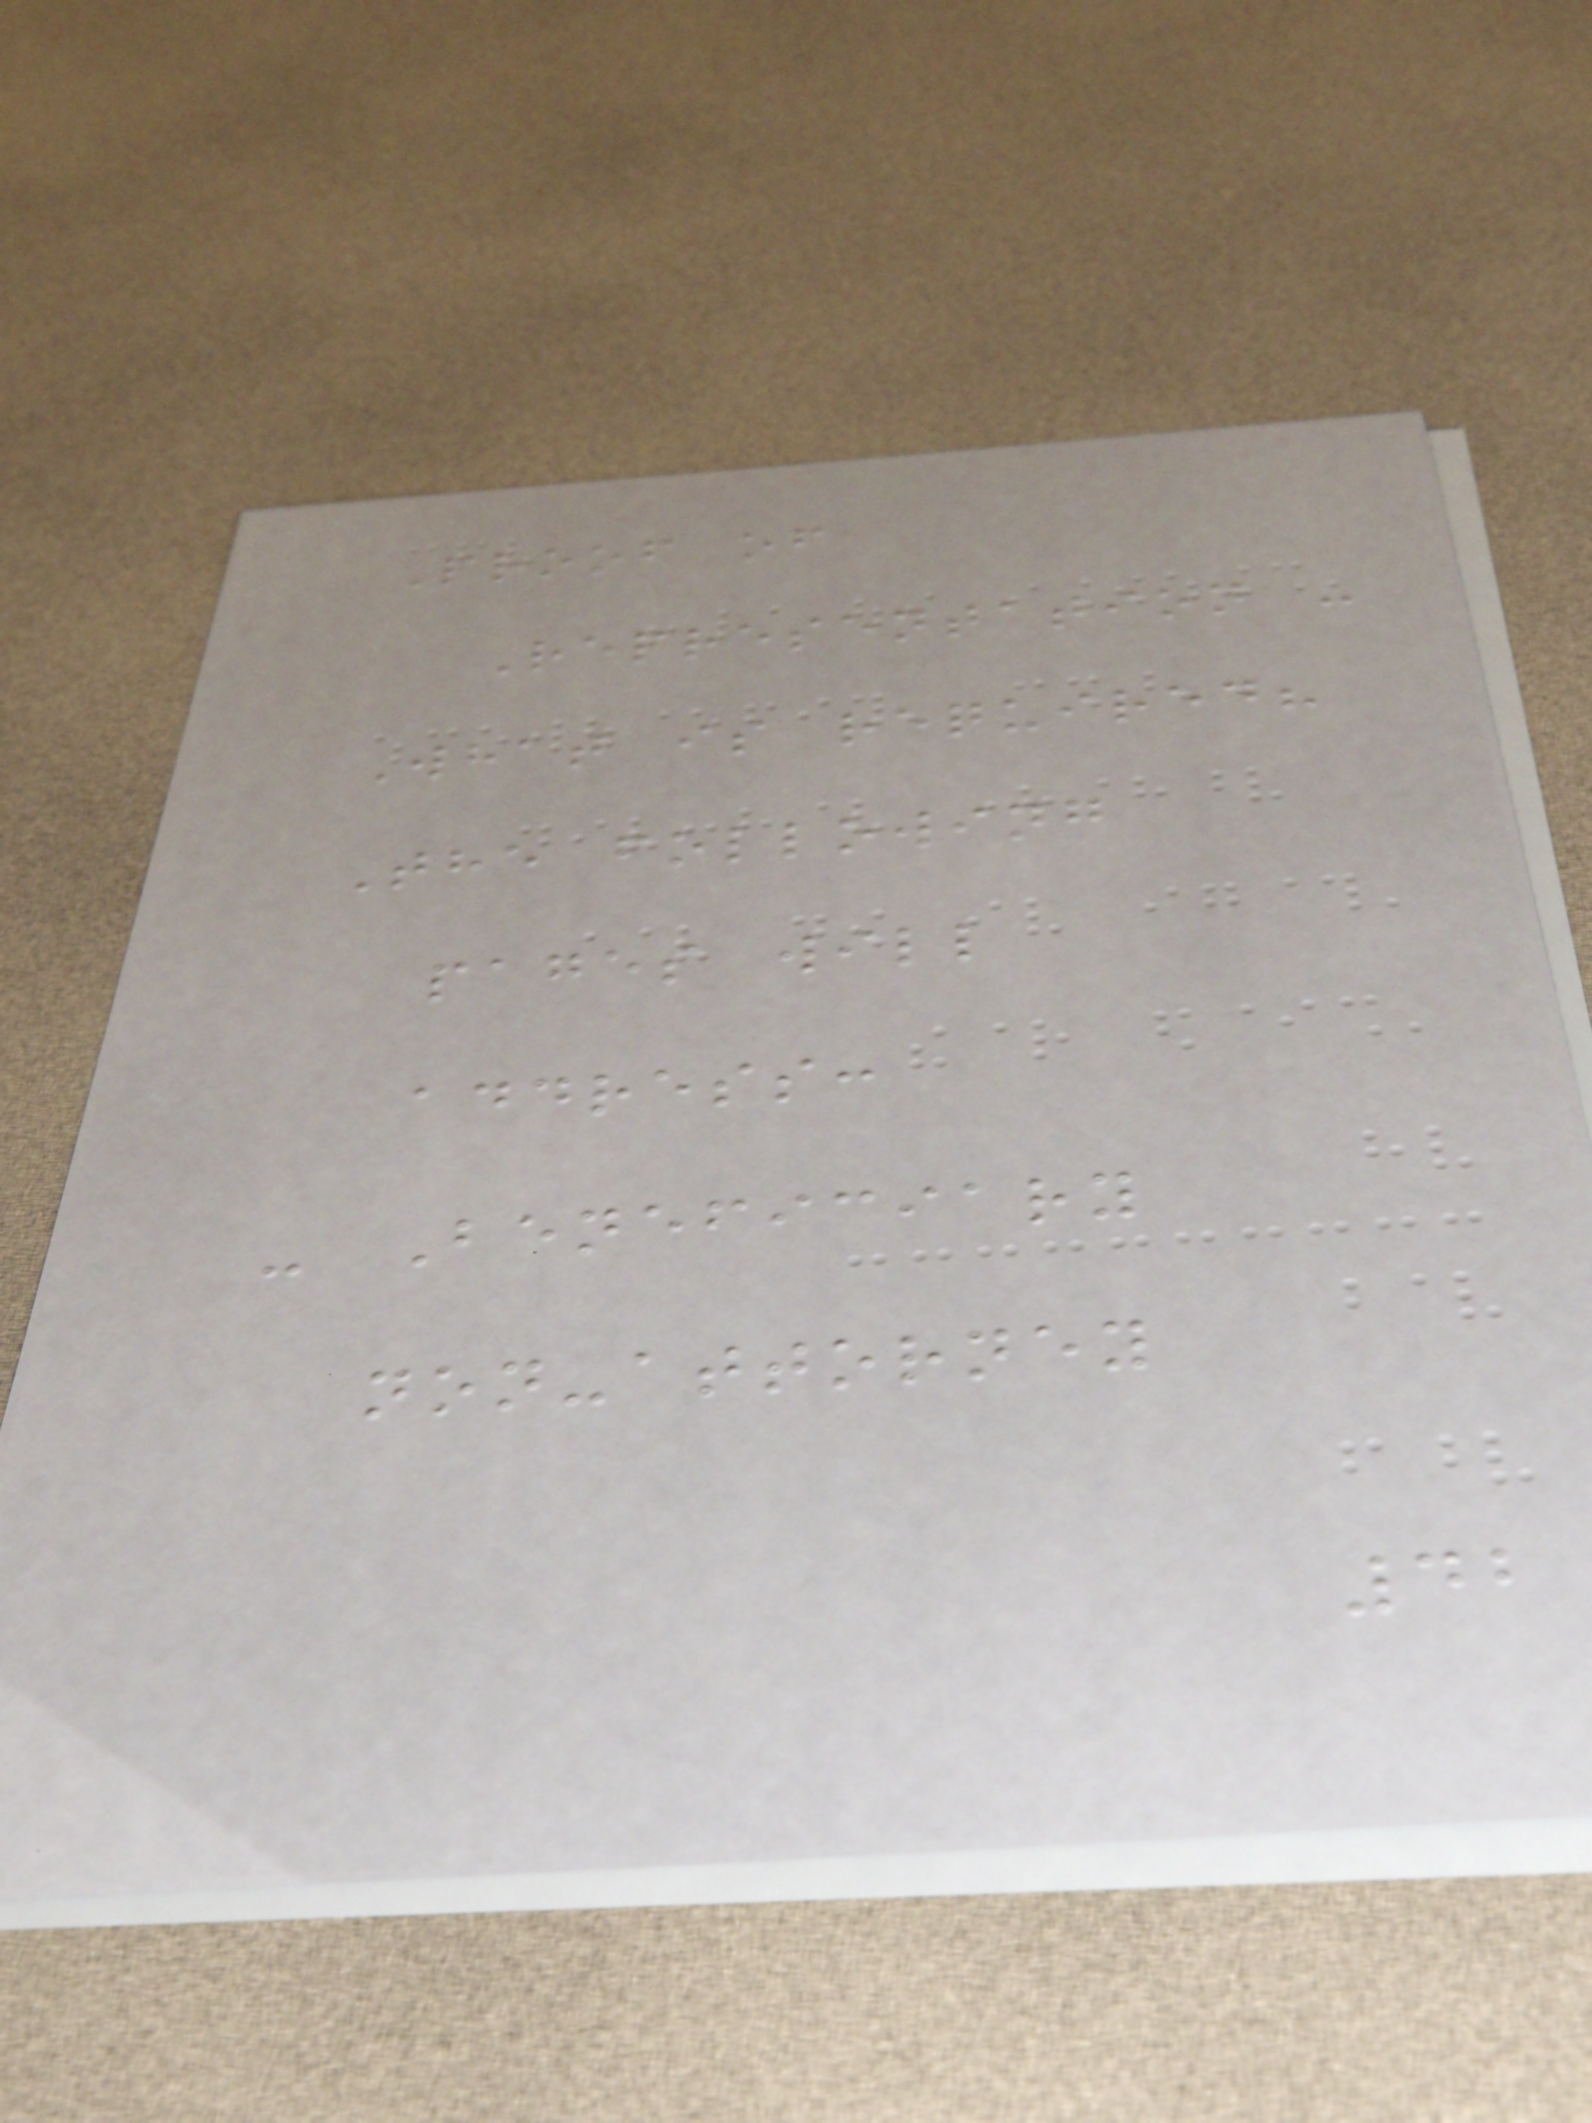Proof of
Representation -
What is required?
The following
pages will
address:
- Beneficiary
non-attorney
42
